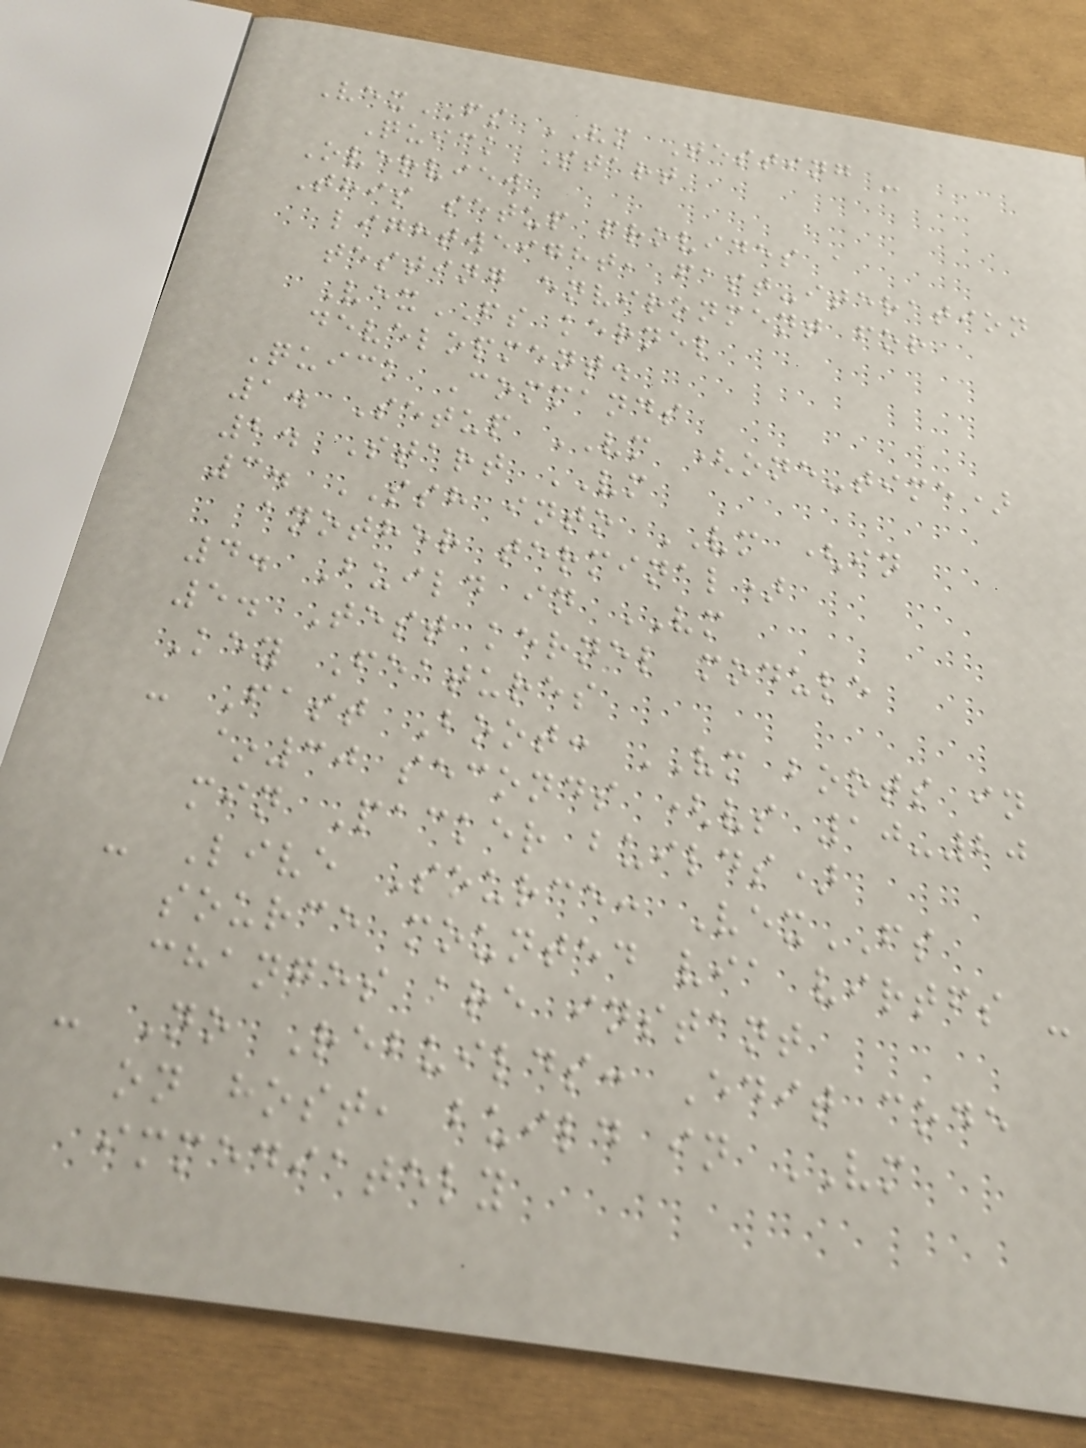VexFS VM Testing -
Quick Start
Overview
This setup provides a
lightweight, fast-iteration
testing environment for
VexFS kernel
development.
Quick Commands
1. Setup VM (one-time)
2. Start VM
3. SSH into VM (in
another terminal)
4. Build in VM
5. Test kernel module
Key Features
- Fast Boot: VM boots in
~30 seconds (vs 10-20
min Packer builds)
- Live Source: VexFS
source mounted via virtfs -
changes are instant
- No Rebuilds: Edit code
on host, build in VM
immediately
